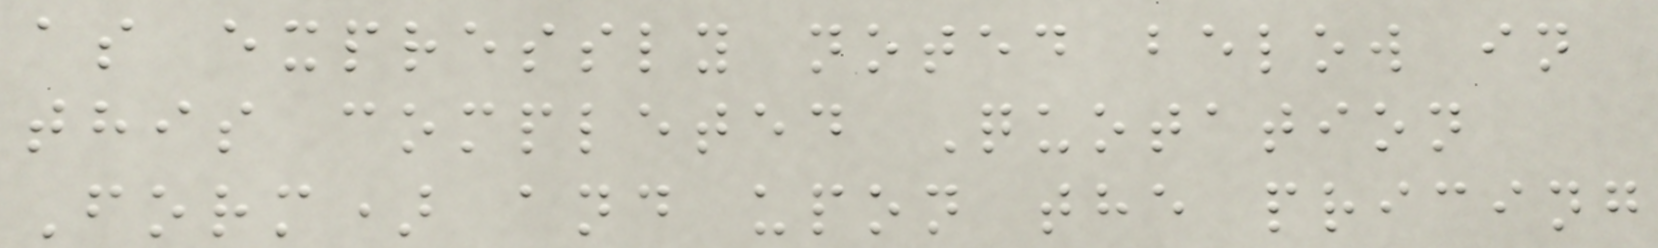as expressly noted below in
this completed Quotation
Form) and upon the pricing
